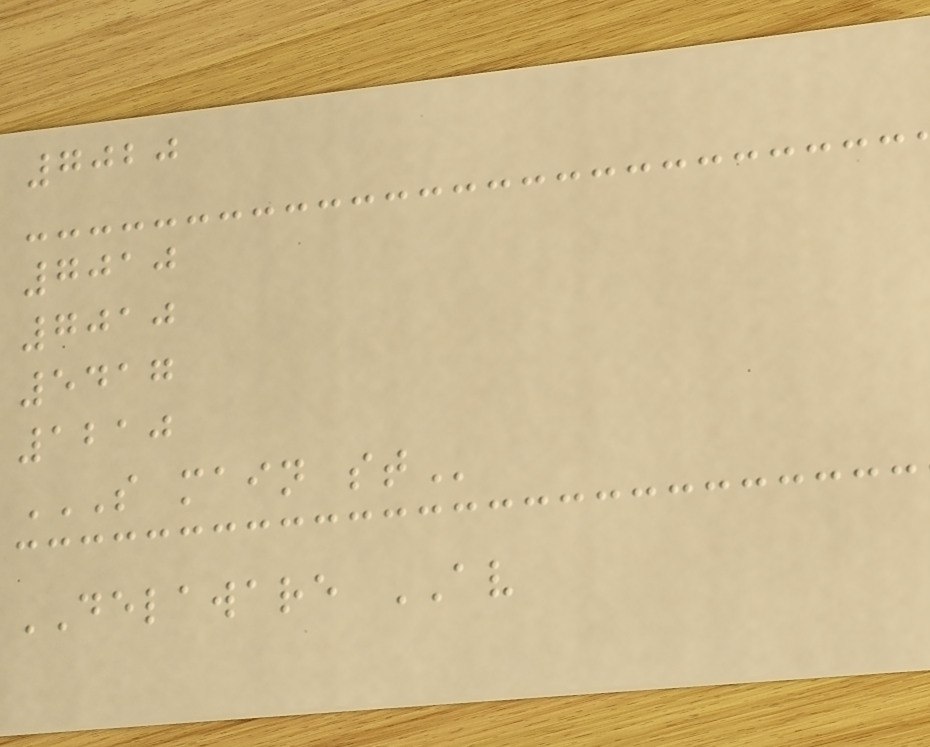7020
7010
7010
5417
1210
S MAIN ST
DELAWARE AV
